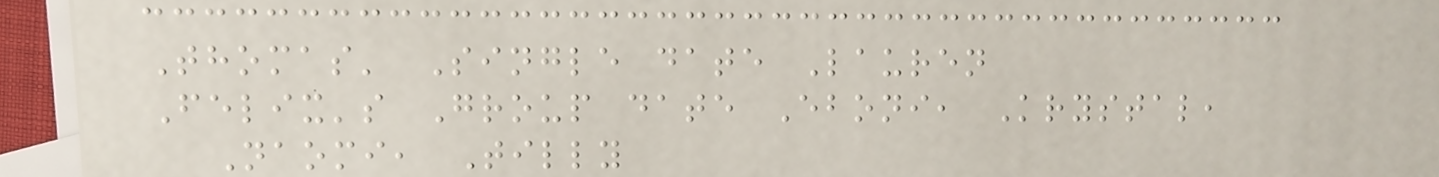Thomas' Single date Lauren
Felix's Group date Eboni, Krystal,
Naomi, Tilly
